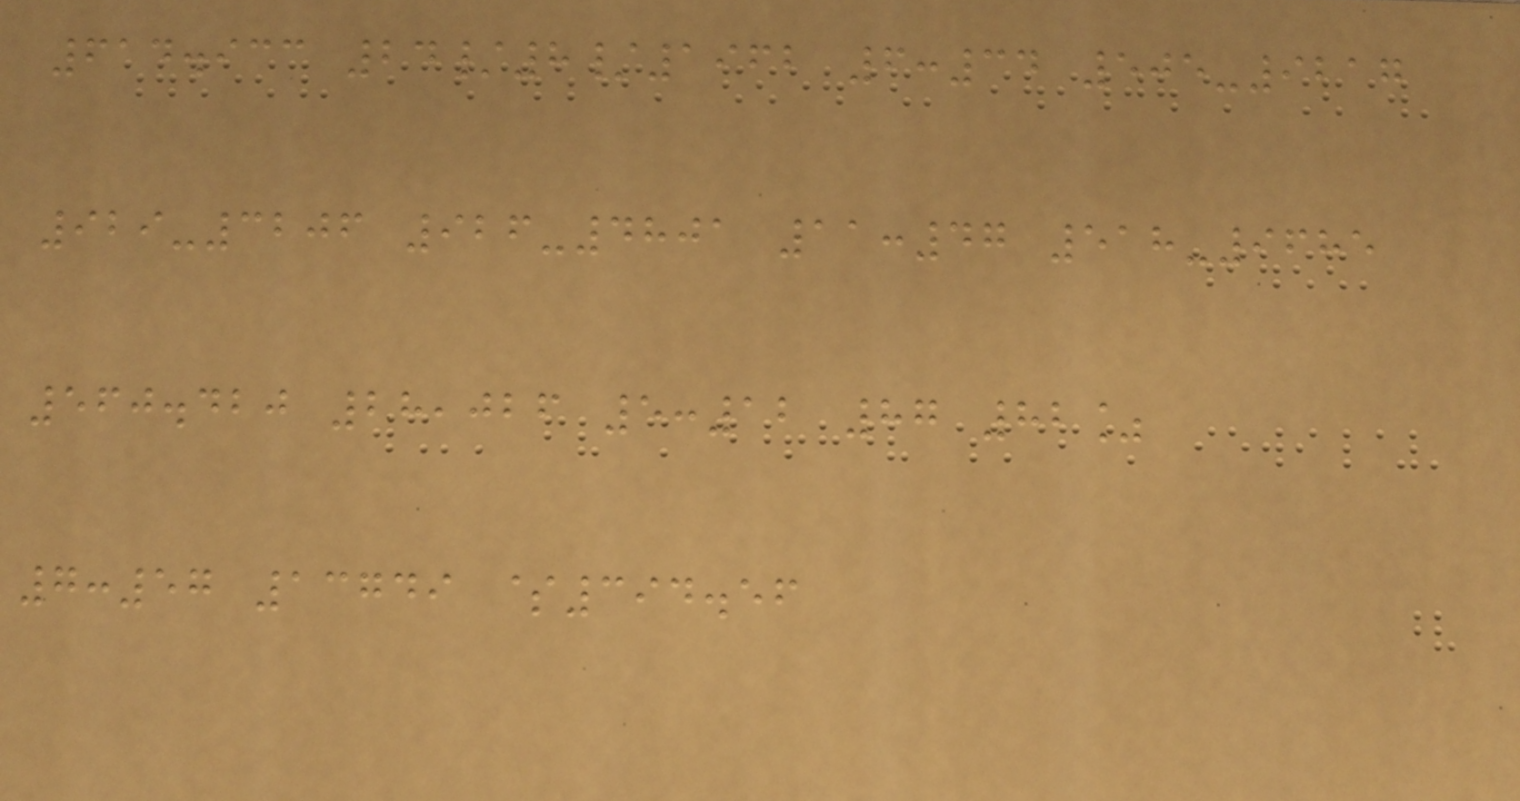614.933 24/8/1962 6:34 505-9217
929-3206 926-4801 11:47 518-9685
560.420 28,026 5:12 87 82%
7:57 13749 $394.56
